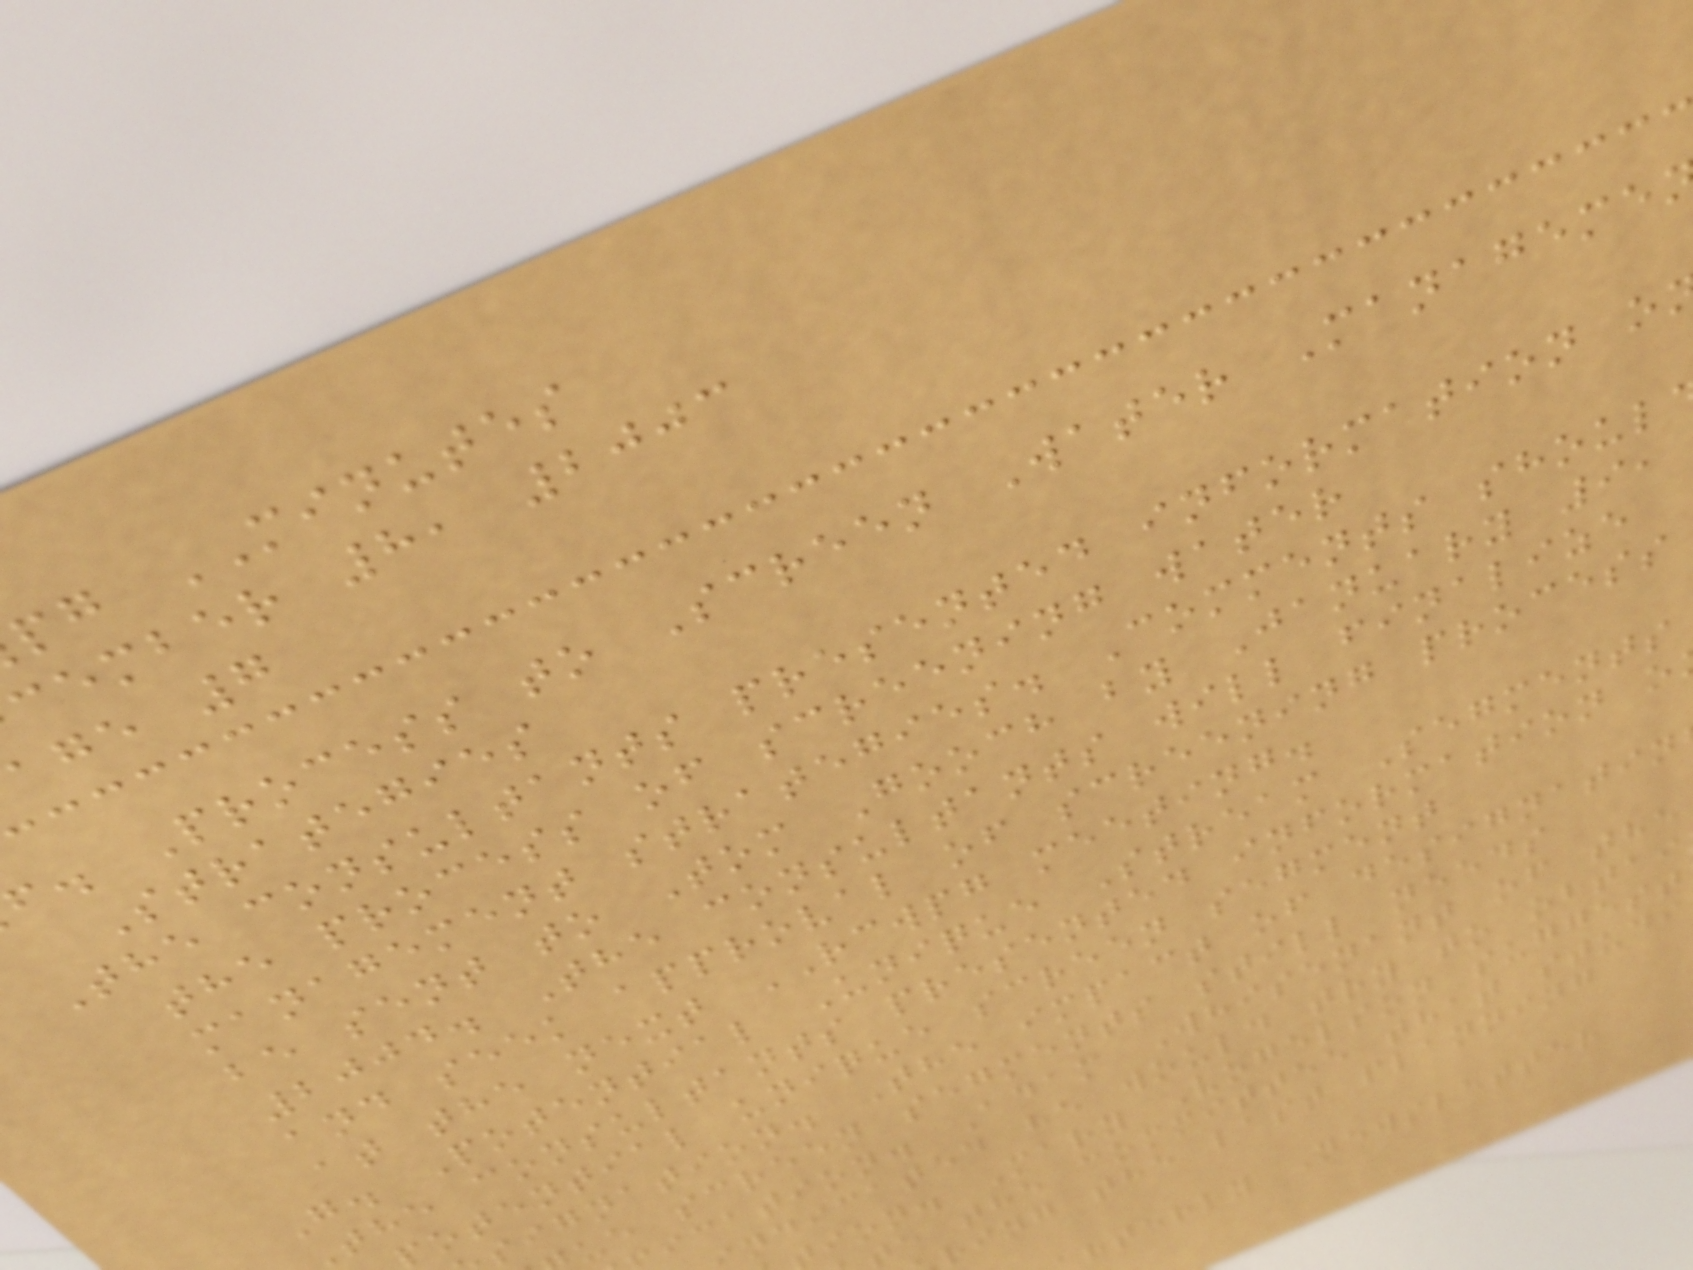pg MINUTES
cember 8, 2003
age 7
f. Process to Screen Water Manageme
Strategies
The consultants presented information o
the process of screening water
management strategies. Comments shoul
be sent to Tom Gooch by January 9,
2004. The consultants will finalize
and seek approval of screening process
at the next RCWPG meeting.
G. Potential Unique Stream Segments
the consultants presented information o
otential unique screen segment
signation. The impact of designatin
ue screen segments still needs
ication. Adam Whisenant of the
ndicated he would try to obtai
ion. Mary Vogelson suggest
te the committee that studi
ring the last planning
rterly Newsletter
